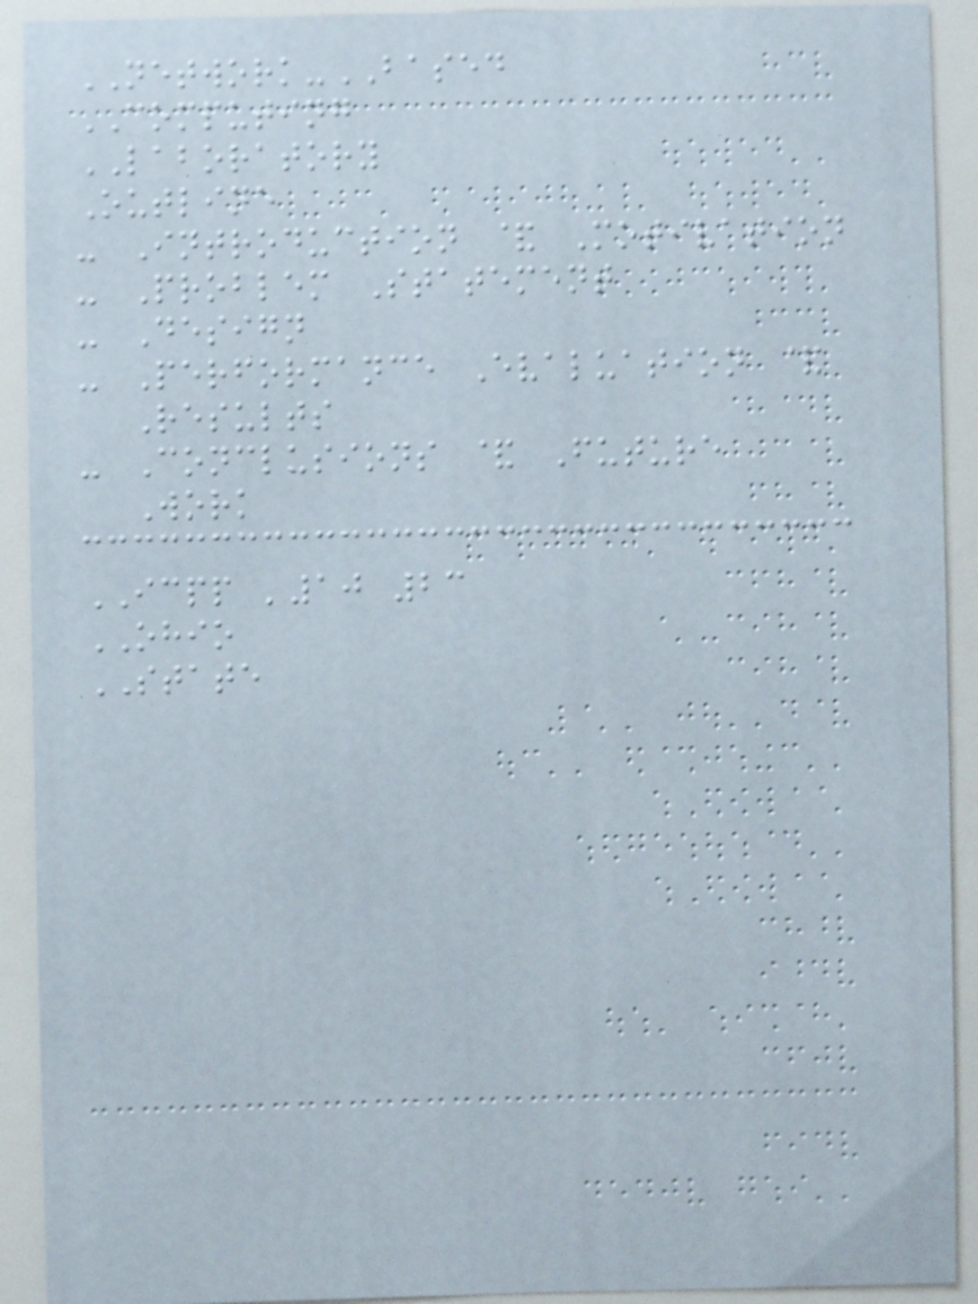NETWORK-BASED
COMPUTING
LABORATORY
Outline
- Introduction & Motivation
- Problem Statement
- Design
- Performance Evaluation &
Results
- Conclusions & Future
Work
ICPP '10 23
OHIO
STATE
